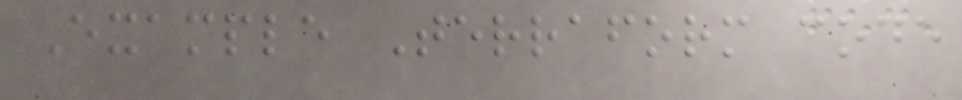Example Terraform code
